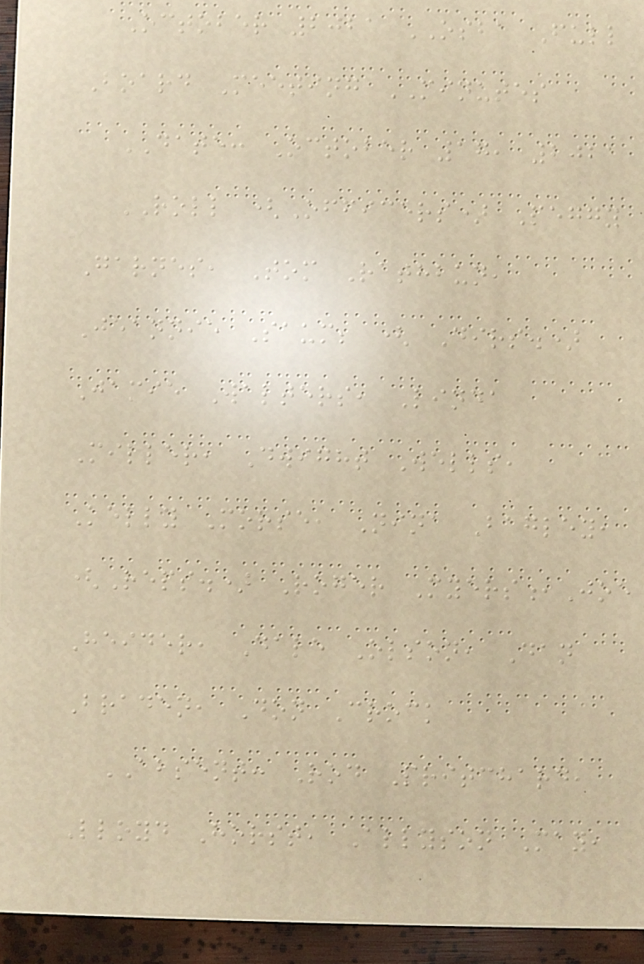October 2021 OSBA Full
Board Meeting MINUTES
DATE: October 17, 2021
ROLL (Officers) Peggy
Garnes, Tom Rathbun,
Jeannie Saum; ( Dirs.)
Jamie Walters, Linda
Miller, Dwight Wells,
Kelly Morse, Nina Bagley,
(Reps.) Roger Myers,Joe
Heider, Dale Olson, Dan
Braden, Don Crock
ABSENT: Rod Pritchard,
Lloyd Horst, Allyson May,
